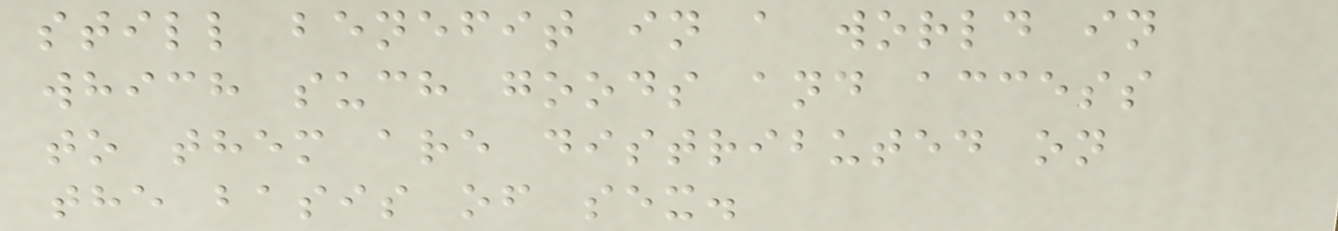still benefit in a world in
which such goods and access
to them are distributed on
the basis of sex.
